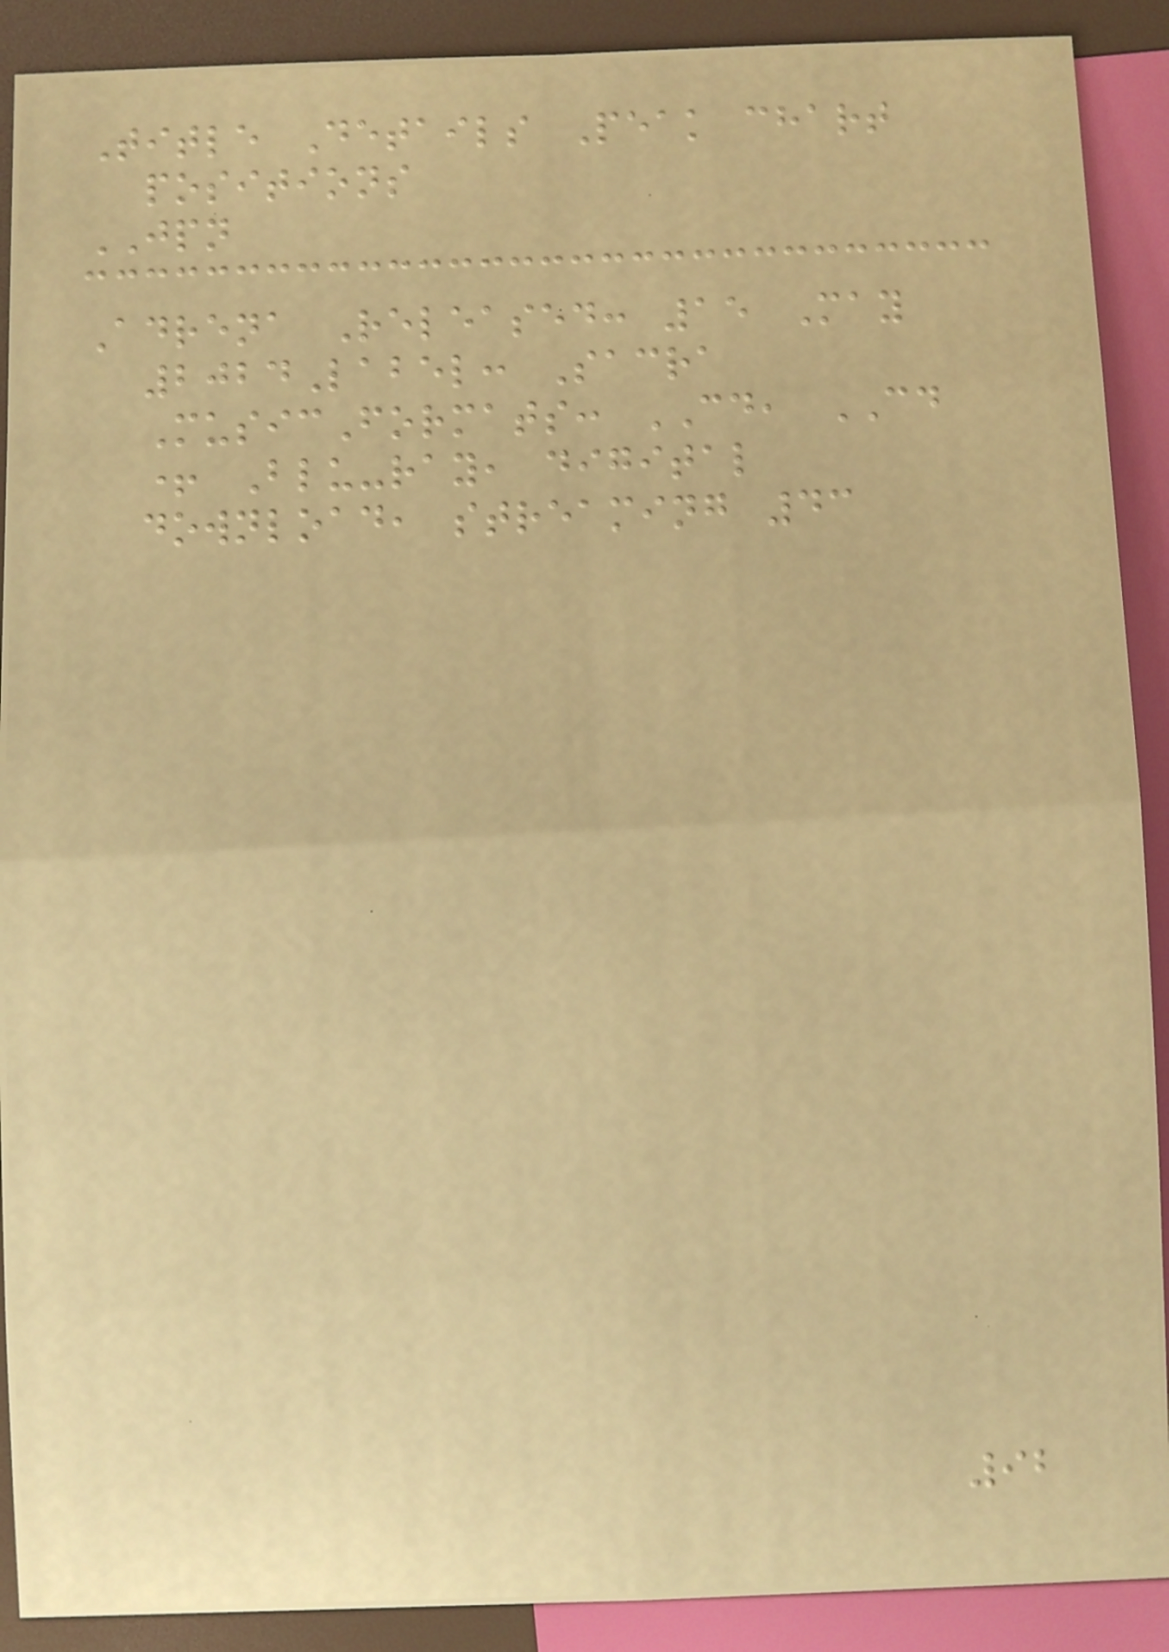Title Details Peak chart
positions
JPN
Adrena Released: 15 May
2024Label: Sacra
MusicFormats: CD, CD
+ Blu-ray, digital
download, streaming 43
92
